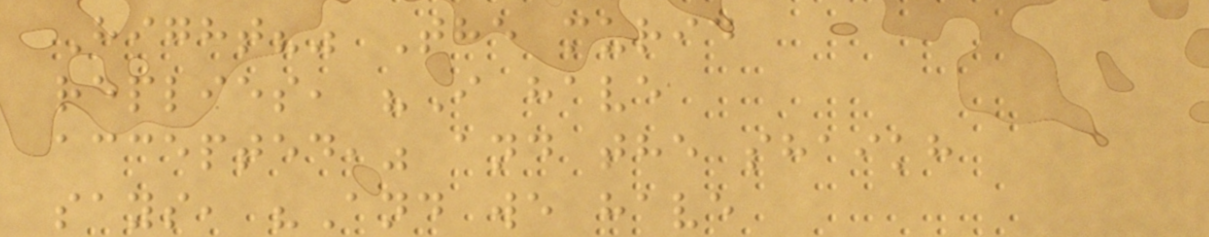Hight?" The murid
replies, "I have
accepted," and the shaikh
says, "And we have
